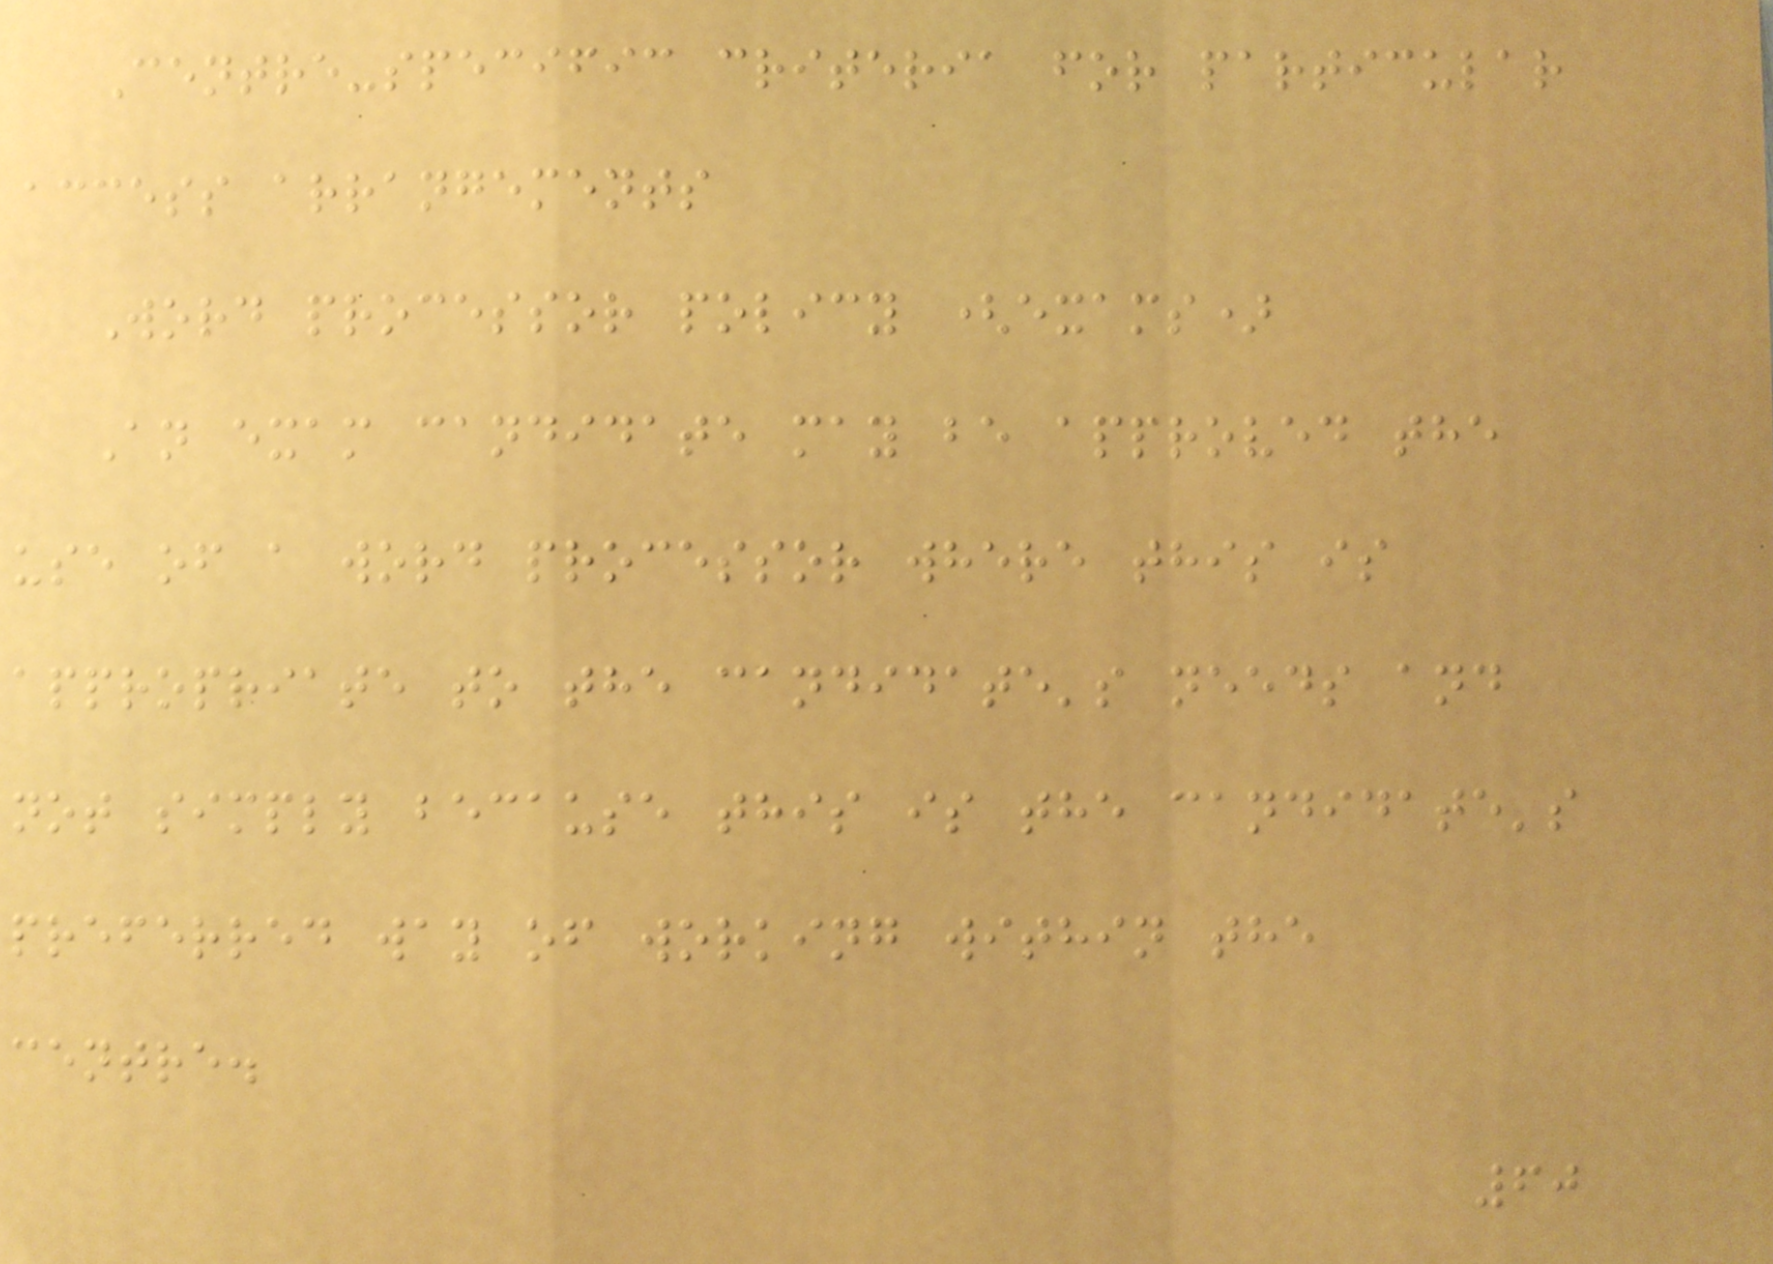Centre-specific criteria for particular
access arrangements
Word processor policy (exams)
An exam candidate may be approved the
use of a word processor where this is
appropriate to the candidate's needs and
not simply because this is the candidate's
preferred way of working within the
centre.
60
